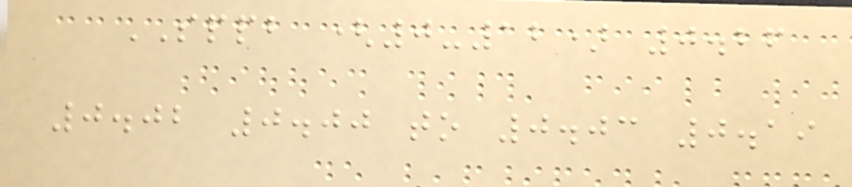SPPB (0-12) 0.26
0.02 0.00 to 0.03 0.19
